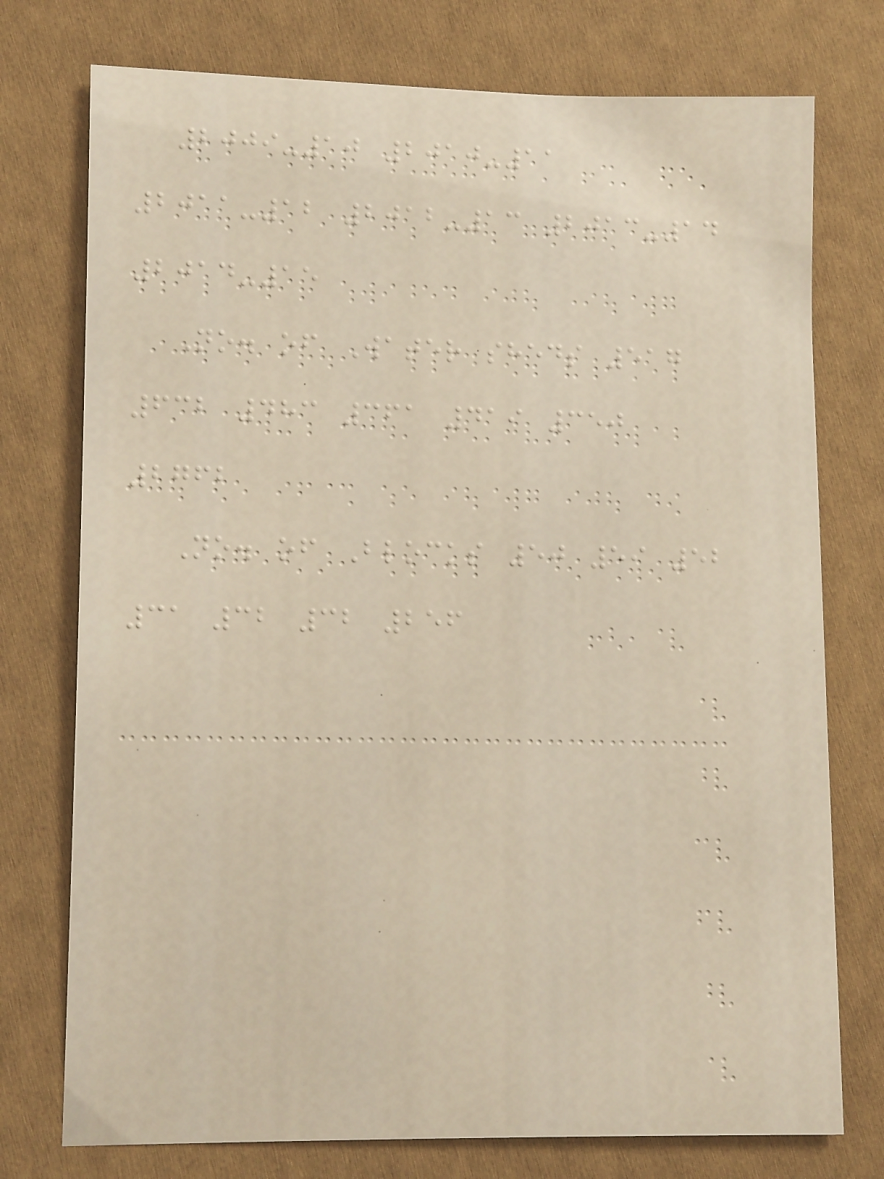2009-10 2010-11
2011-12 2012-13 2013-14
2014-15
No. of Water sheds 517
632 483 361 419 350
2762
No. of Blocks 50 59 52
31 32 32 256
